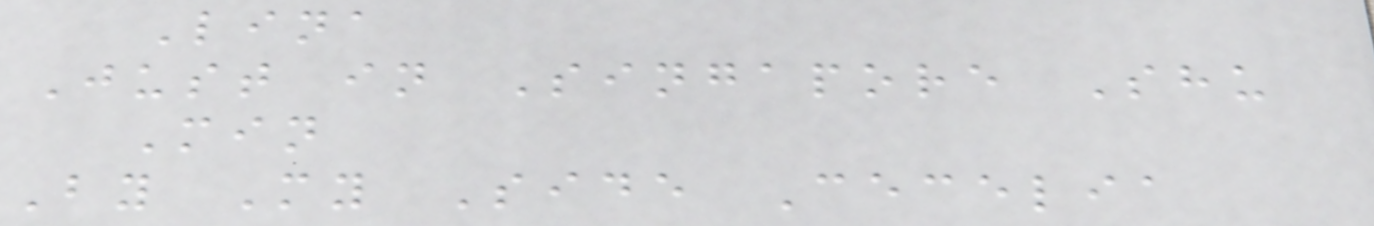Lina
Just in Singapore Shu
Min
By My Side Cecelia
